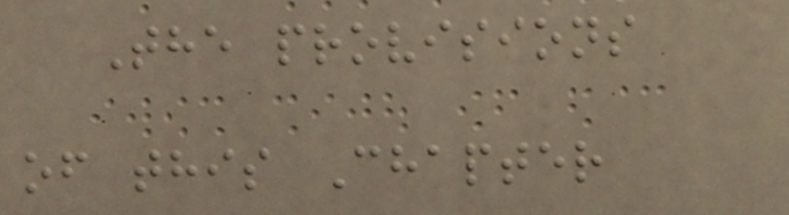The provisions
of this Chapter
